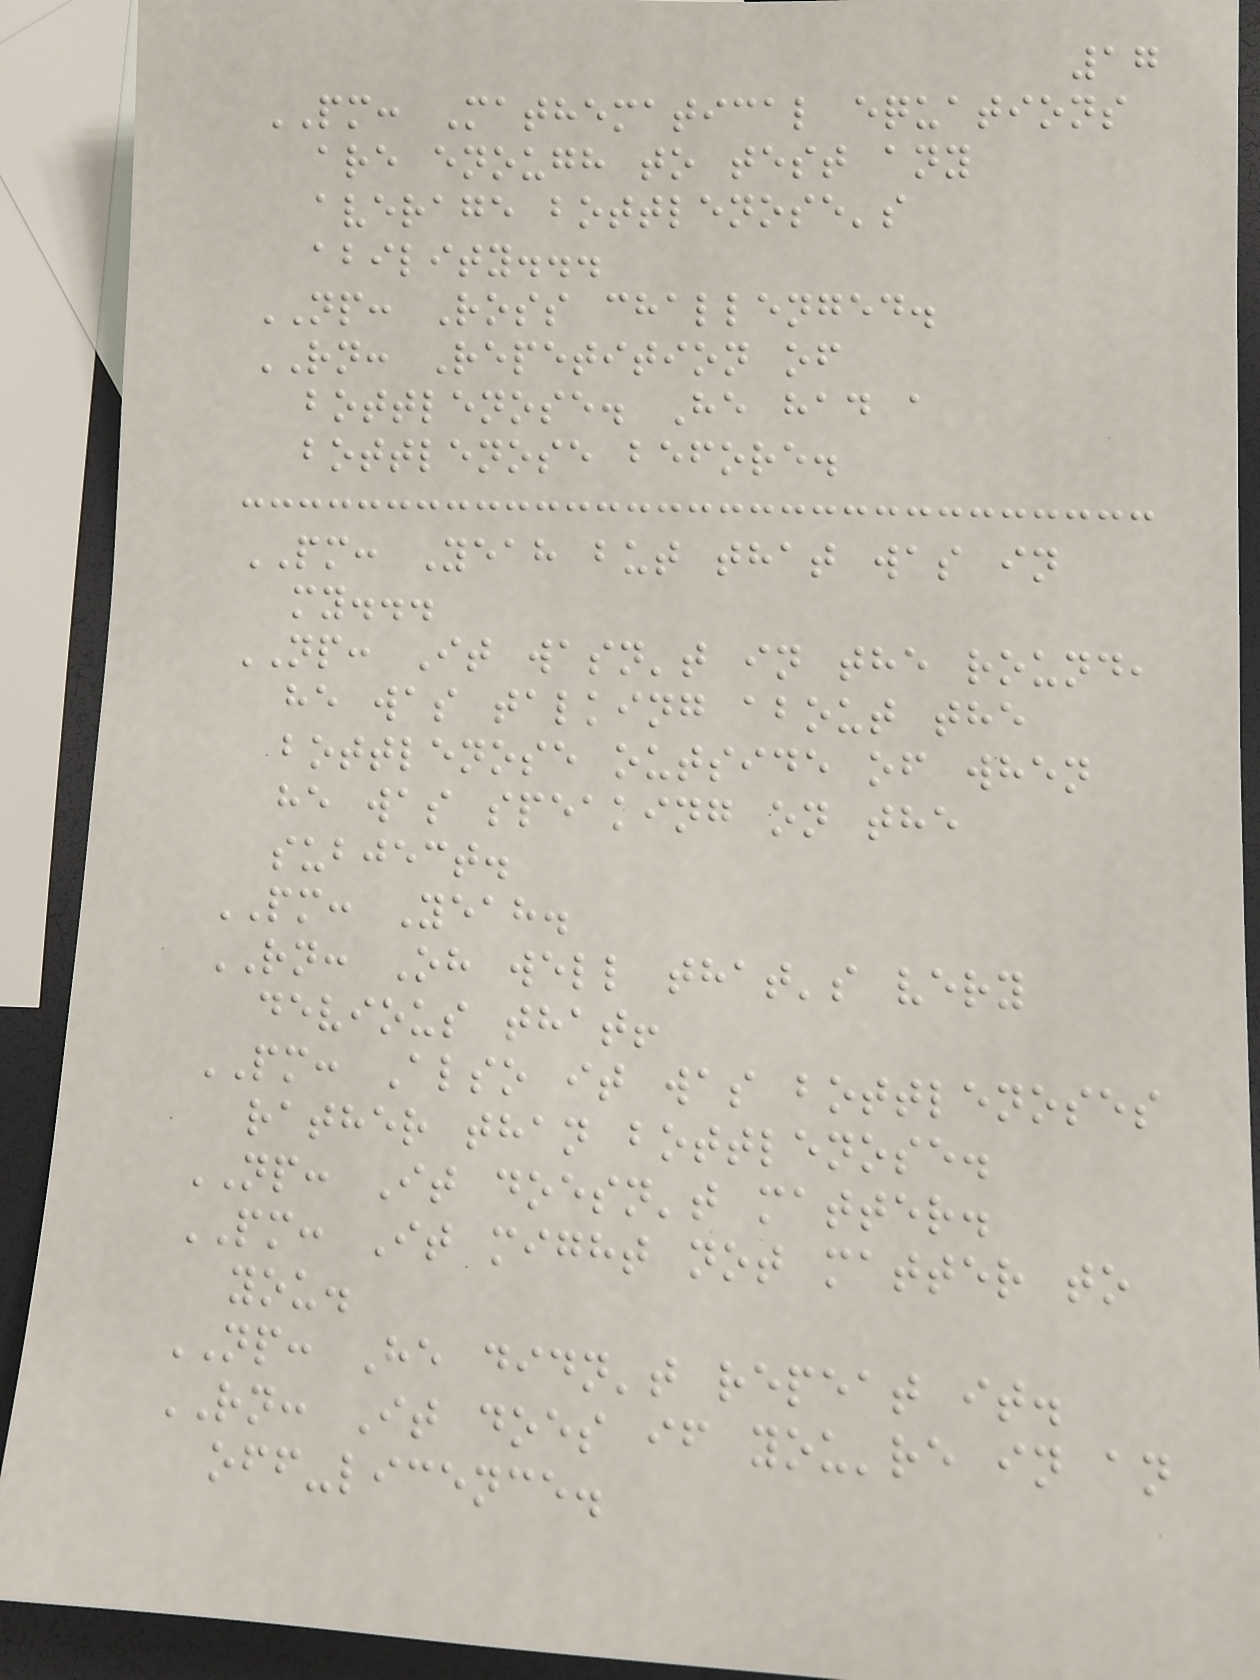17
PM: Mathematical equations
are enough to test any
average bottlenose's
ability...
NP: Ross challenged.
RN: Repetition of
bottlenose. He had a
bottlenose before.
PM: Yeah but that was in
my...
NP: It wasn't in the round,
he was talking about the
bottlenose outside of when
he was speaking on the
subject.
PM: Yeah.
RN: Oh well that's very
devious that!
PM: Also it was bottlenoses
rather than bottlenose.
NP: It doesn't matter.
PM: It might not matter to
you.
NP: He didn't repeat it.
RN: It does if you're in an
off-licence.
